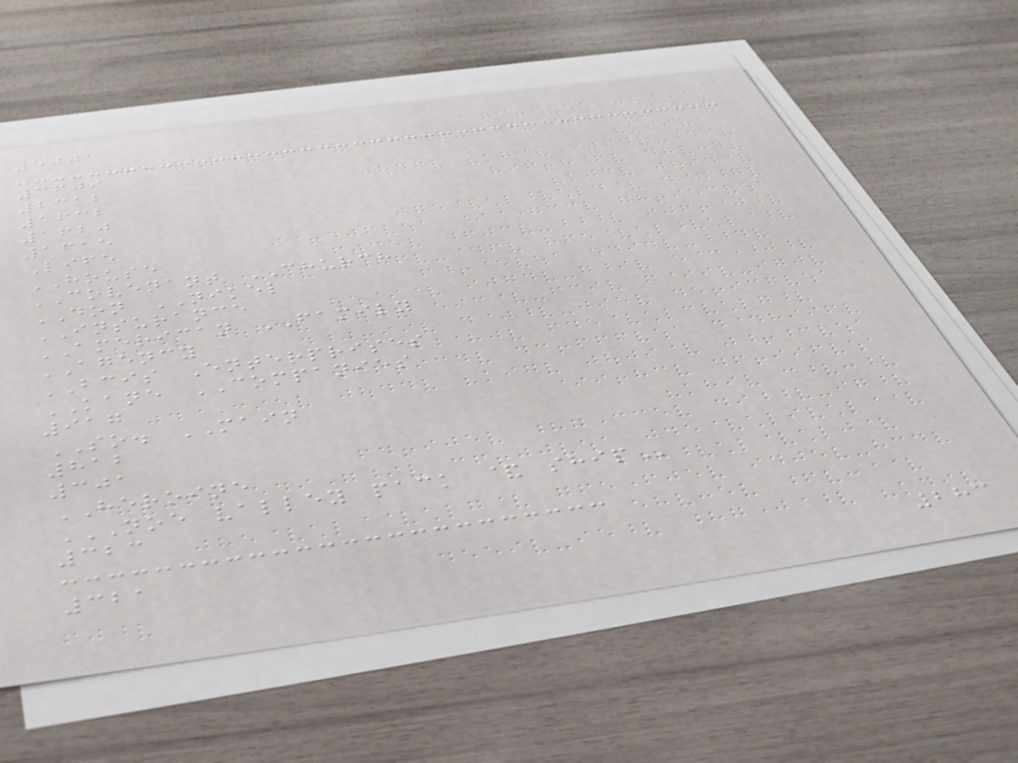5001
3609
2312
1632
1620
1615
Life
HOUSE
COVENANT CHURCH
DON NIKEL
INSURANCE
AMERICAN FAMILY
AGENCY
BCIS Enterprises
KANE COMPANIES
917
SO. MAIN
812
301
HEROINE
NOE VALLEY PACK & SHIP
323
321
283
